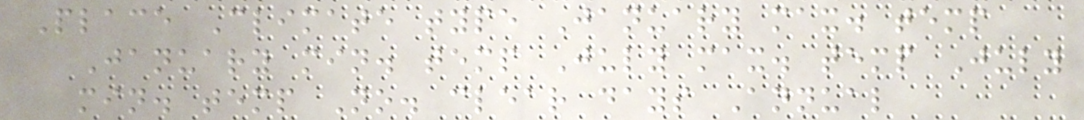Place Climate type January max. temp
January min. temp July max. temp July
min. temp No. clear days Annual
